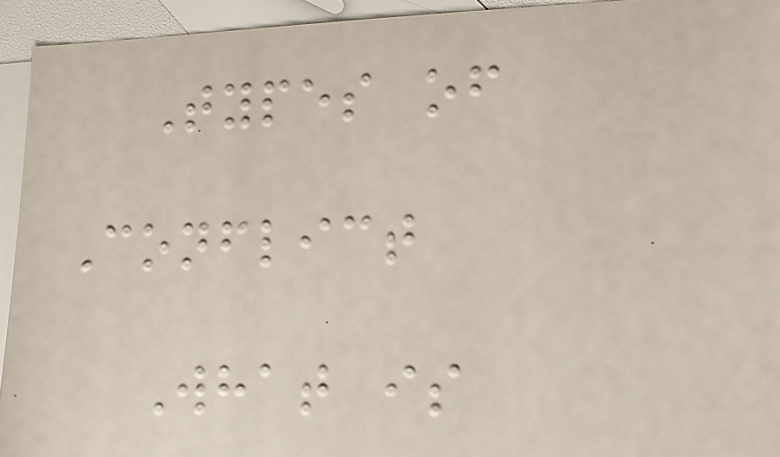Types of
Conflict
What is
